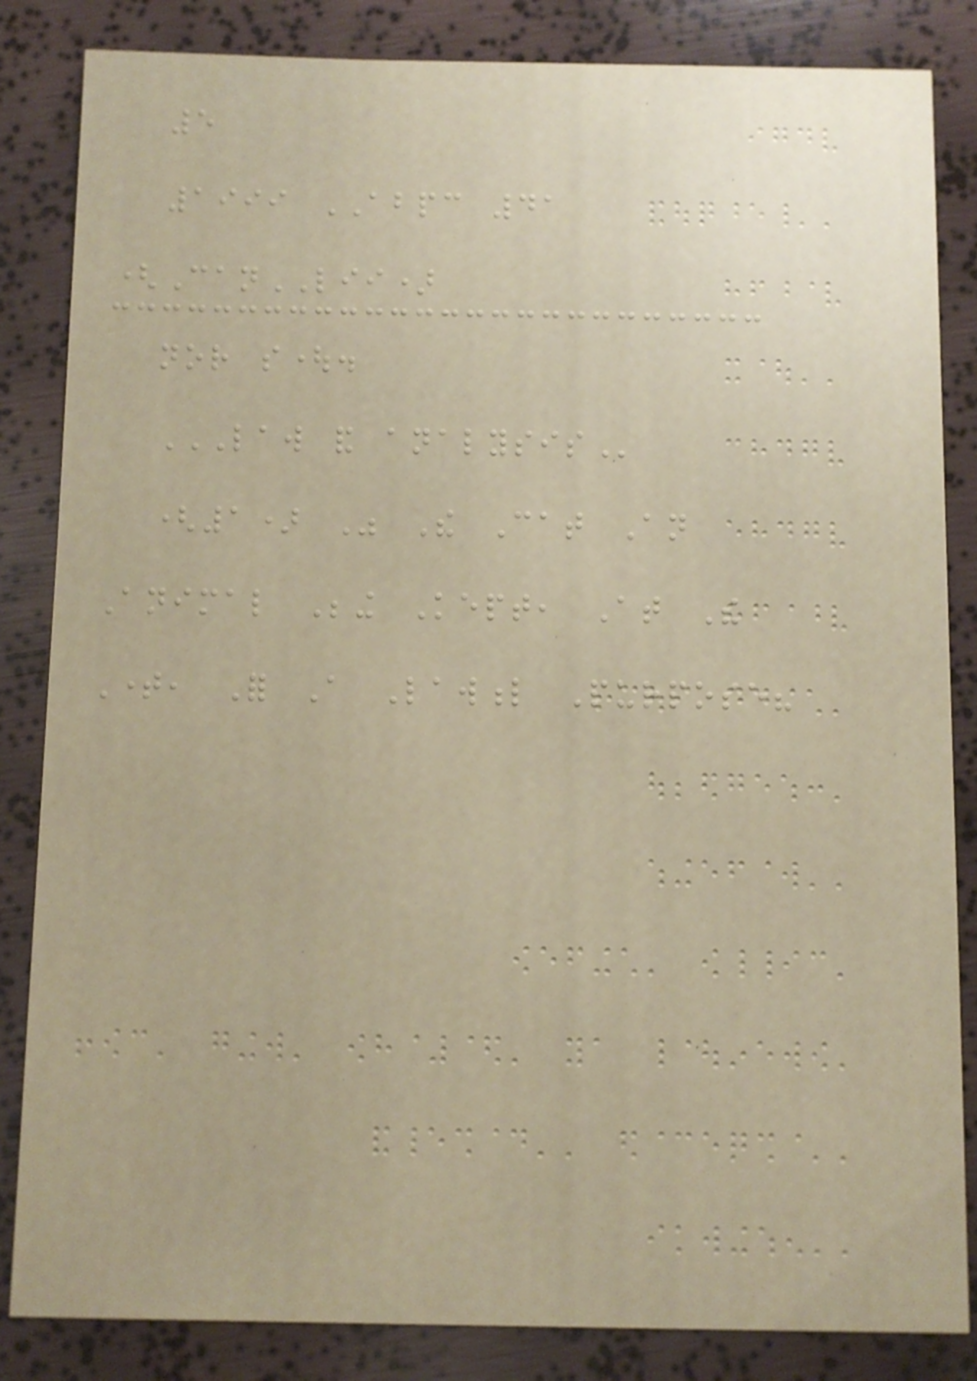5
1999 ABPC 41
(CanLII)
nor sought.
LAW AND ANALYSIS
(1) Was The Cat An
Animal Being Kept, At The
Time, For A Lawful Purpose?
